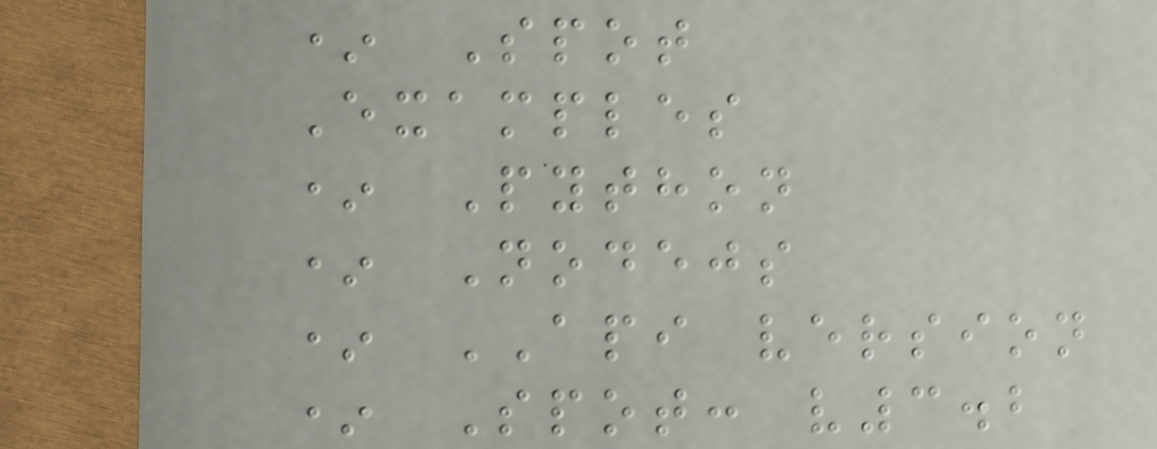* Spot
Examples
* Python
* Nodejs
* API version
* Spot: v3.2
